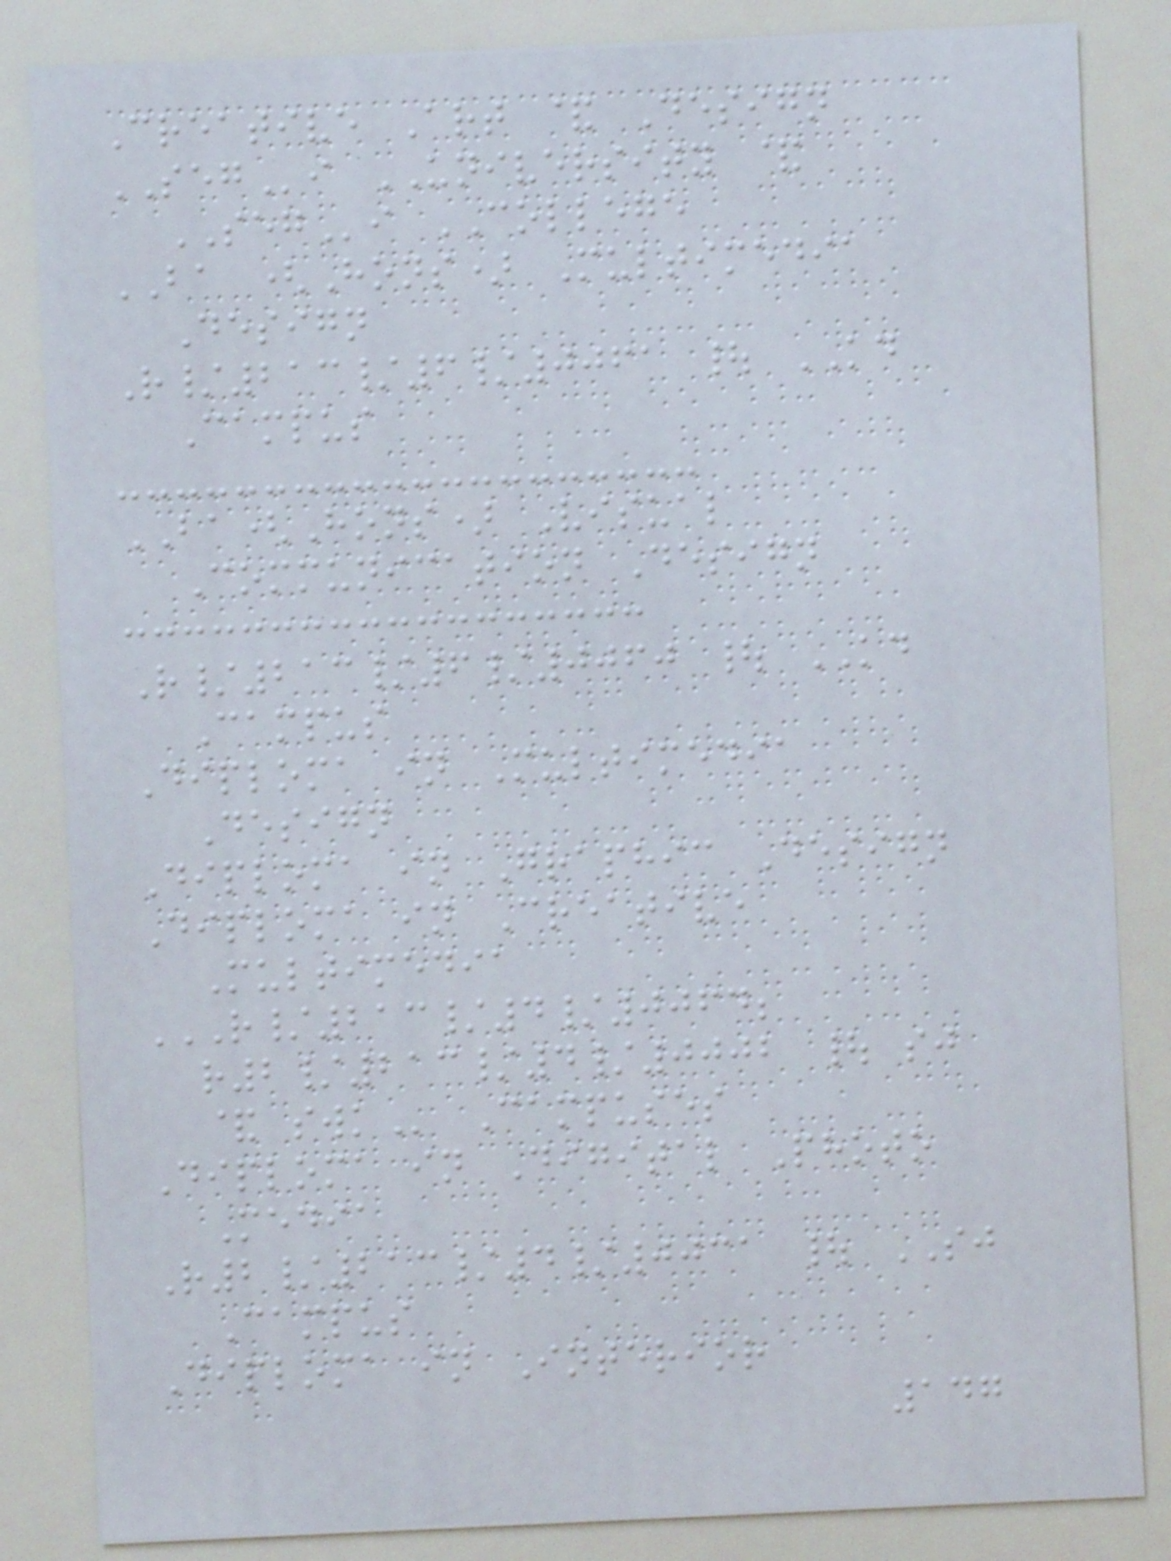Creative Art & Design
SEGi UNIVERSITY &
SEGi COLLEGE
BA (Hons) Multimedia
Design
R/213/6/0061 | KD
Campus
BA(Hons) Visual
Communication Design
R/213/6/0060 | KD
Campus
Diploma in Multimedia
Design
Diploma in Graphic Design
Diploma in Creative
Multimedia
R/213/4/0064;
R2/213/4/0002 | SJ
& SWK Campuses
Diploma in Digital Photo
Media
R2/213/4/0031 | SJ
Campus
Diploma in Interior
147
